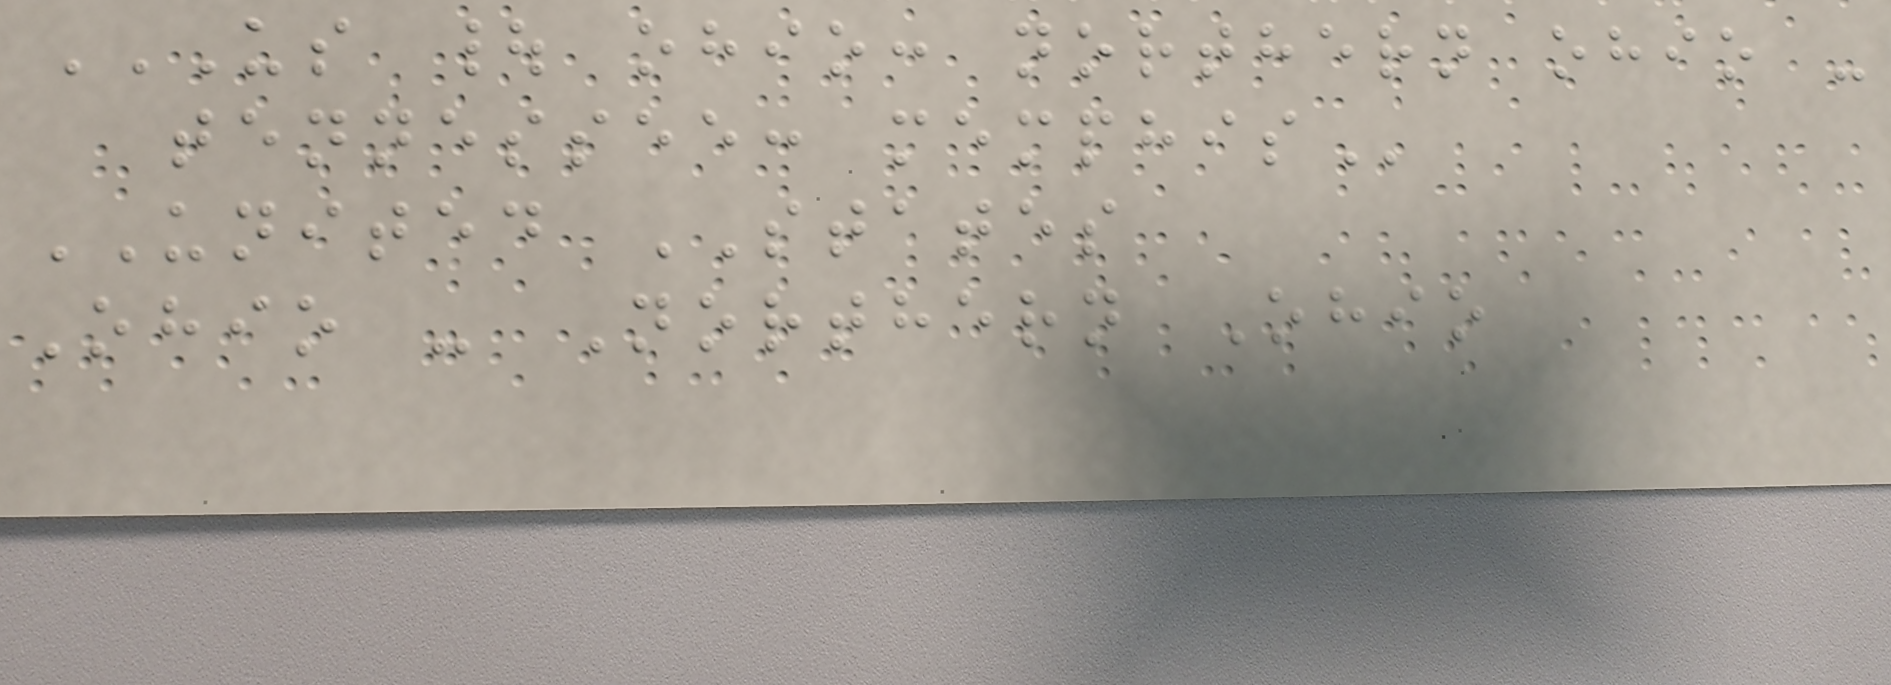US | OHIO: NORTHERN OHIO -
TENNESSEE: MEMPHIS
UNITED STATES
Ohio - Northern Ohio
